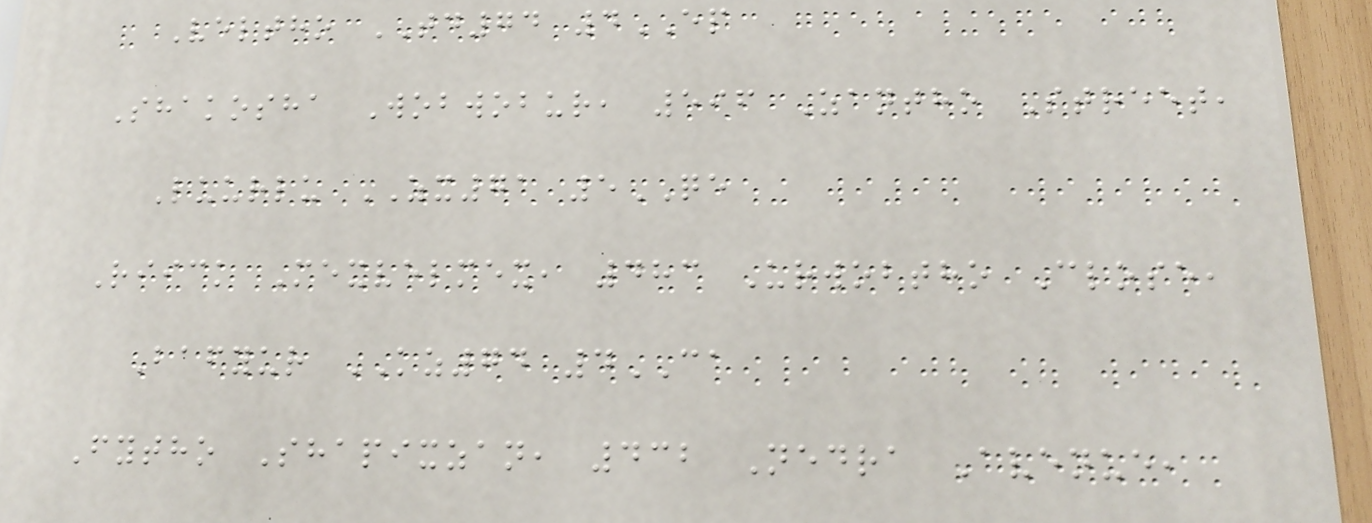Veltho TD74 4EP
Shakosha Wobwobur, 596 Zantho Street,
Luurlu ZX71 5QE
Riick Mexvelmex, 483 Urwobtho Close,
Bafyur KZ74 4CA
Fytho Shapixzan, 432 Nedra Avenue,
